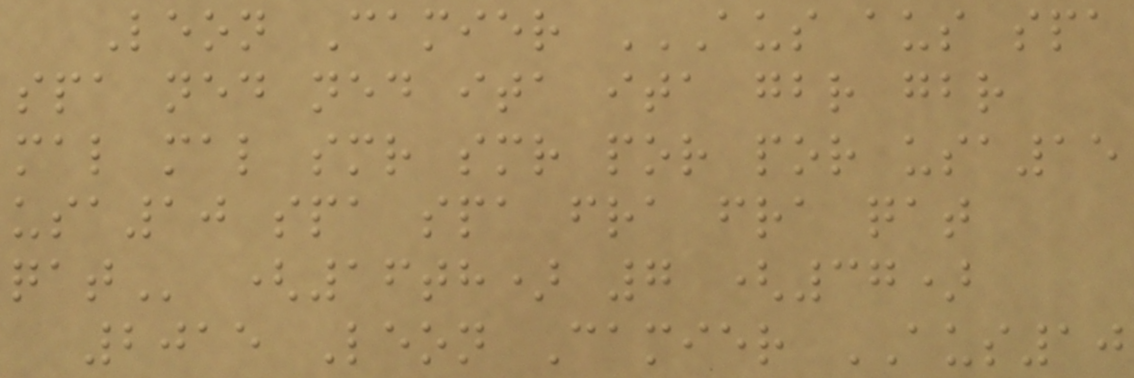Leon Camier AUS AUS SPA
SPA NED NED ITA ITA GBR GBR
MAL MAL SMR SMR POR POR USA15
USA10 SPA SPA FRA FRA QAT
QAT (16th) 7 (37)
2015 Leon Camier AUS10
